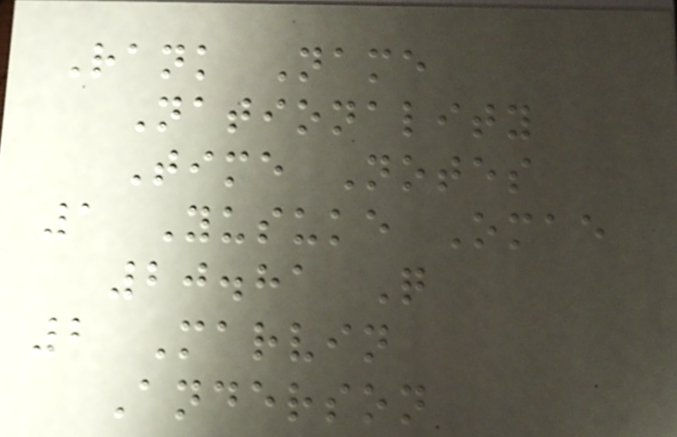Rank Name
Nationality
Time Notes
1 Yusuke Omae
20.81 Q
2 Marvin
Anderson
